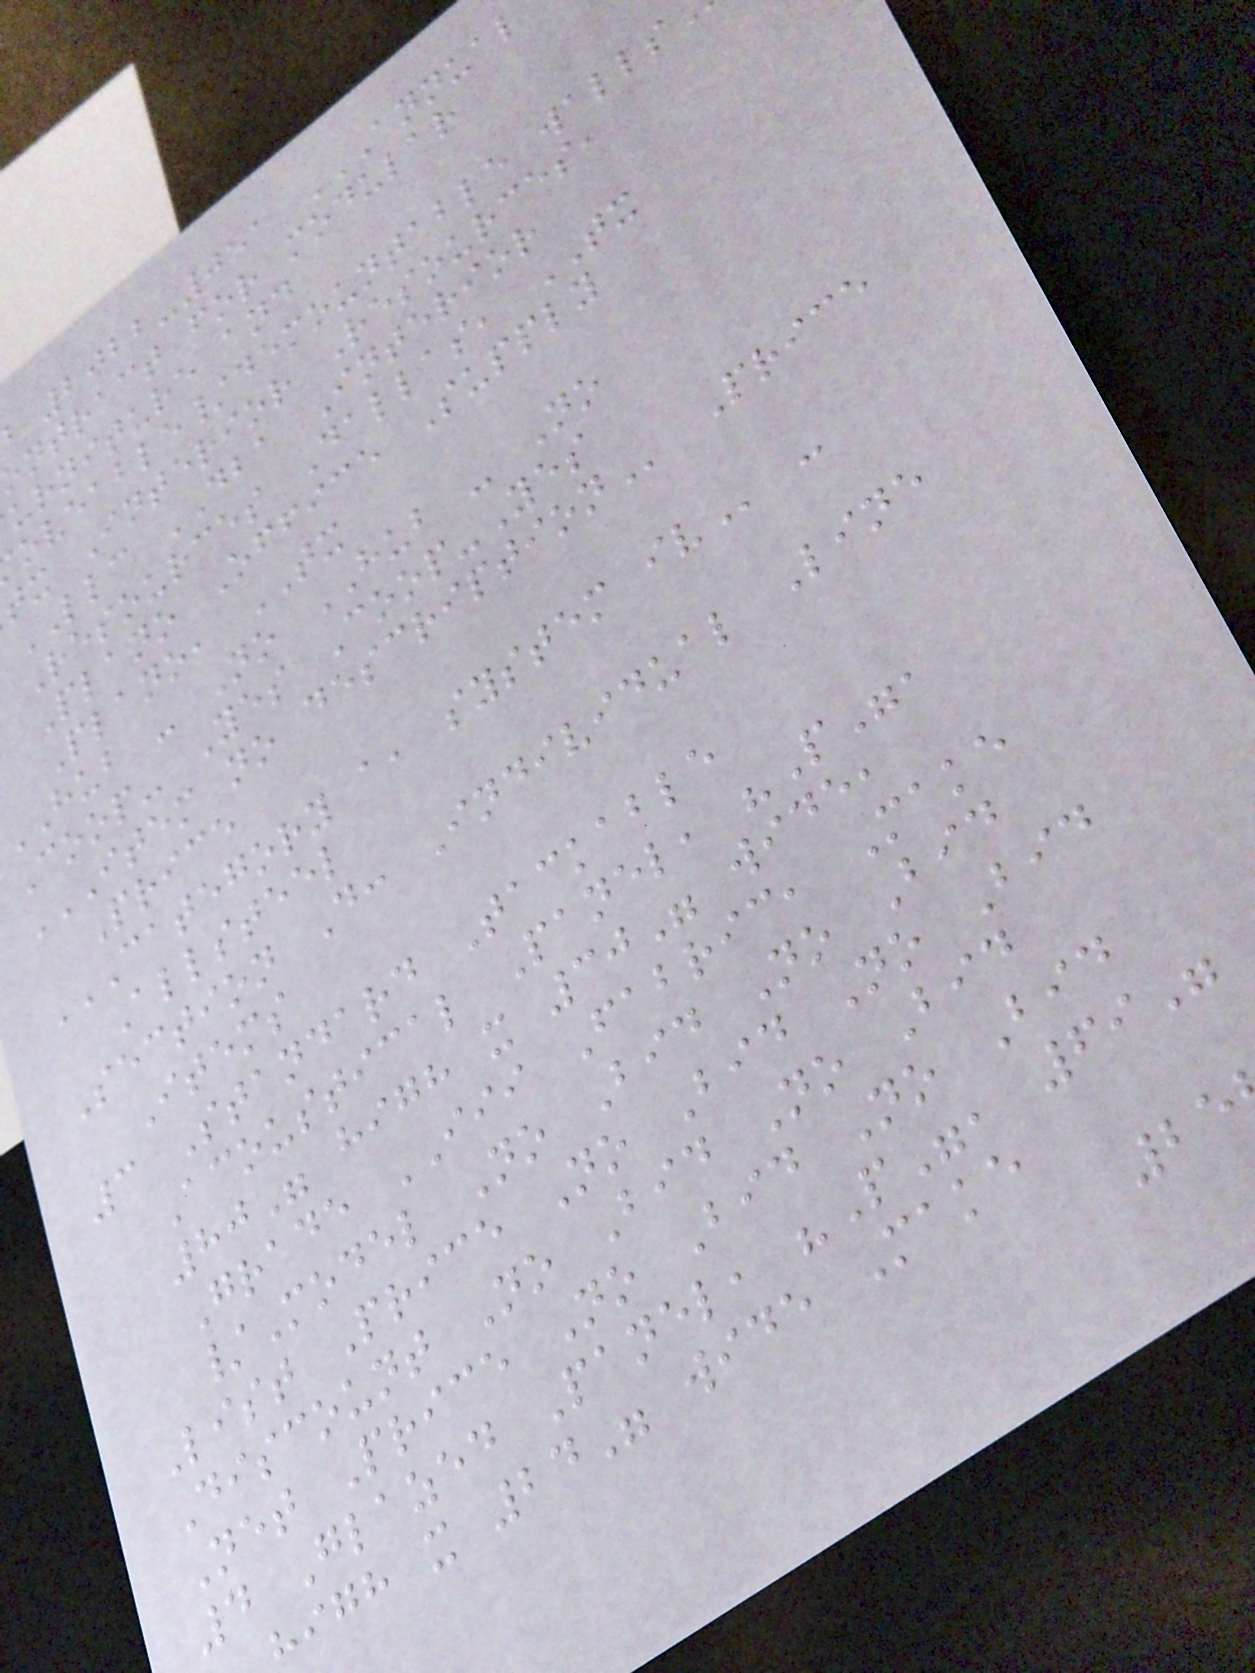ntract for modular
urniture and
oveable/demountable
tx Interior Resources,
LLC DBA Interior
Resources Dallas, TX
Plano Office Supply
Plano, TX
HUB - No HUB - No
Coop- Yes Coop-Yes
ITEM NO DESCRIPTION Price
Price
CATEGORY A, SYSTEM IV -
Allsteel
Section D: Individual Line
Items
3 Standard Tackable
Acoustical Panel, "P",
80" high x 30" wide,
Grade III Fabric, Make
/Model No Bid No Bid
List Price No Bid No Bid
Discount No Bid No Bid
Net Price No Bid No Bid
4 Glazed Panel, "P", 69"
igh x 24" wide Make
